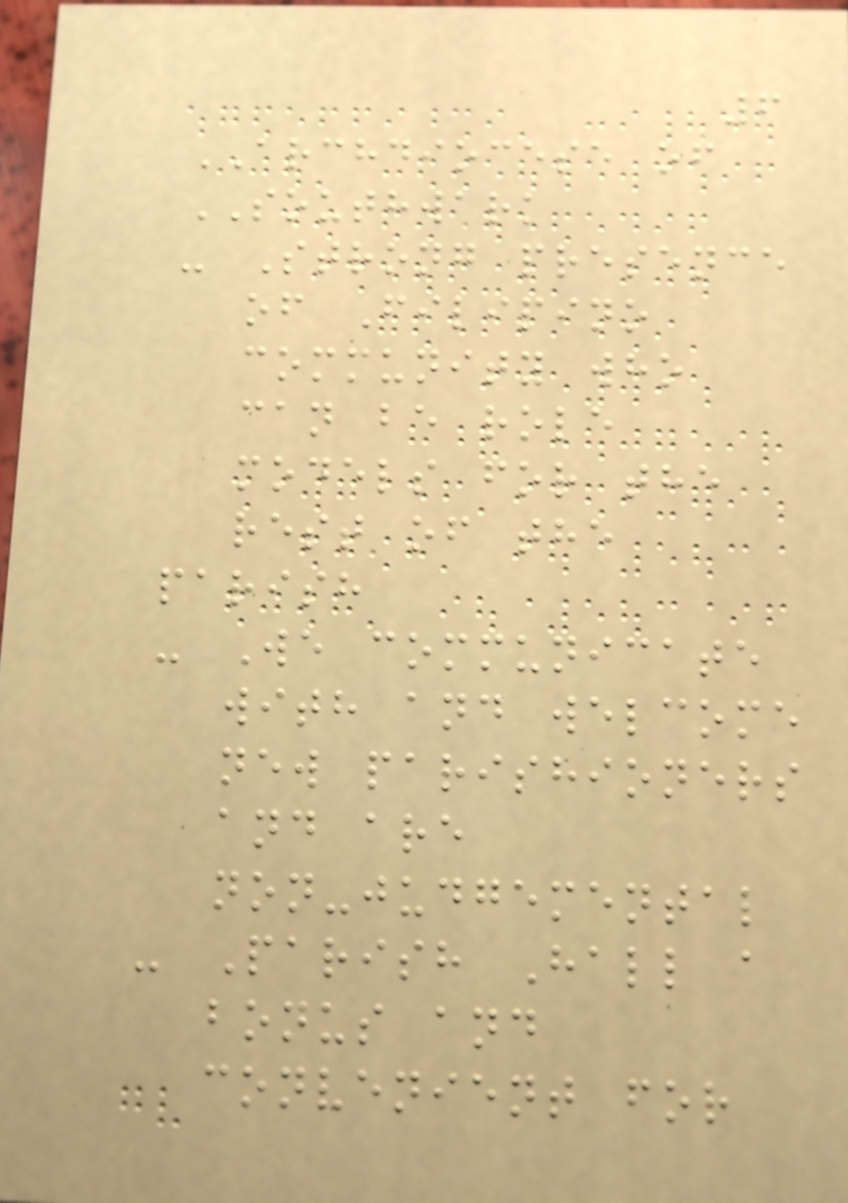6
ARCHDIOCESE of
SOUTHWARK
- Strong presence
of Filipino
community who
can be role
models for the
rest of the
parish
- We communicate
with and welcome
new parishioners
and are
non-judgemental
- Parish Hall a
bonus and
convenient for
